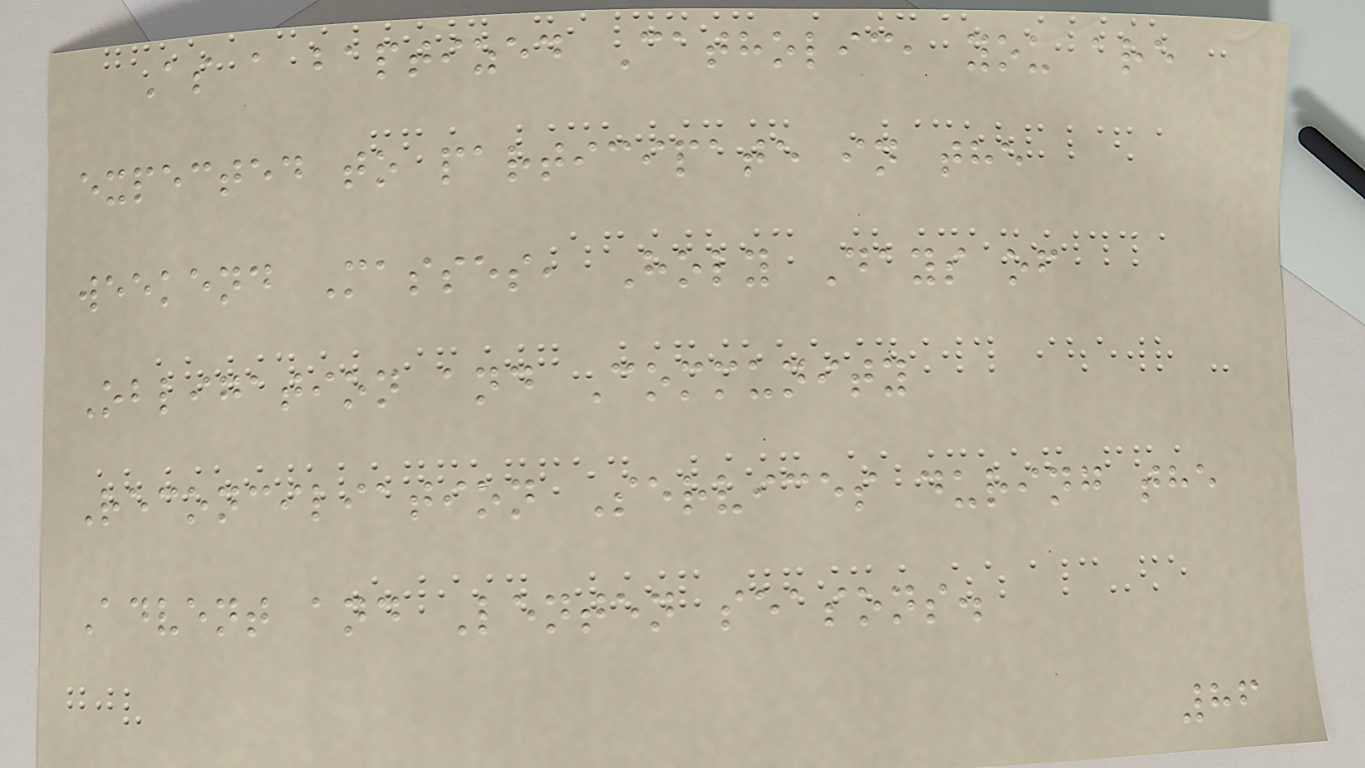As a baptized Catholic, you are
expected to participate in the
weekend Masses, Holy Days of
Obligation and Community
Reconciliation Services during the
Advent and Lenten seasons.
86
